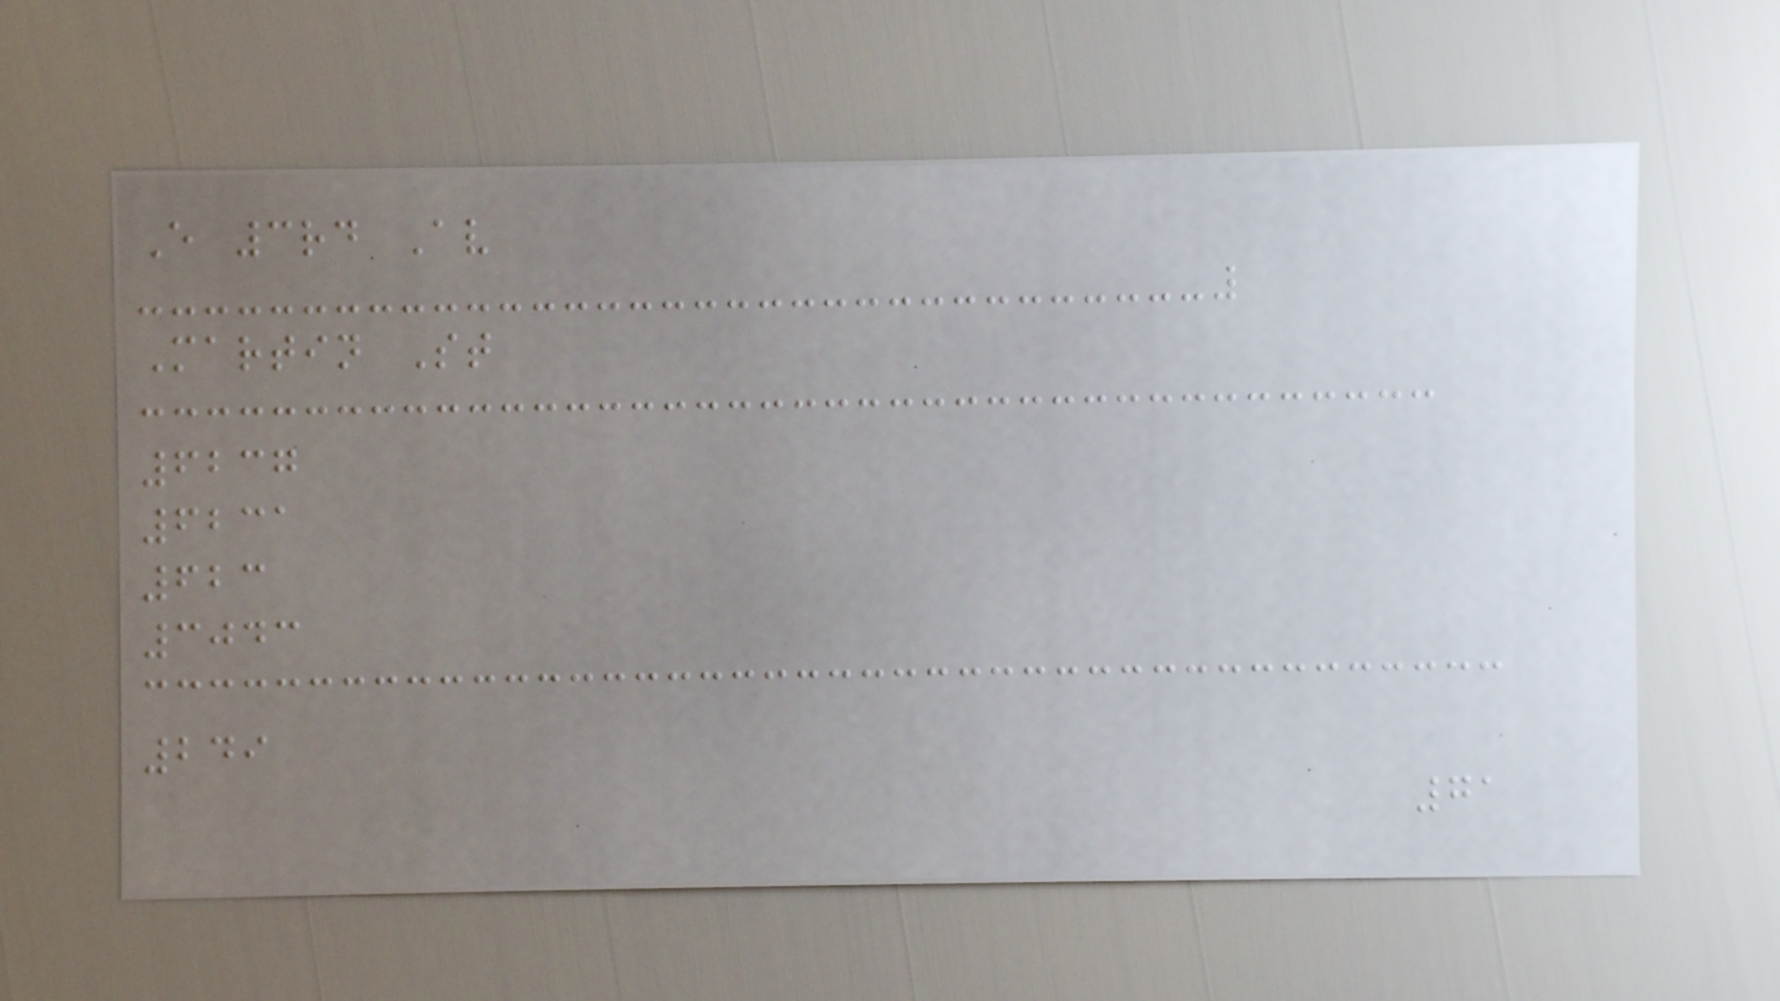E 3rd Av
Martin St
6237
6231
623
3043
249
71
